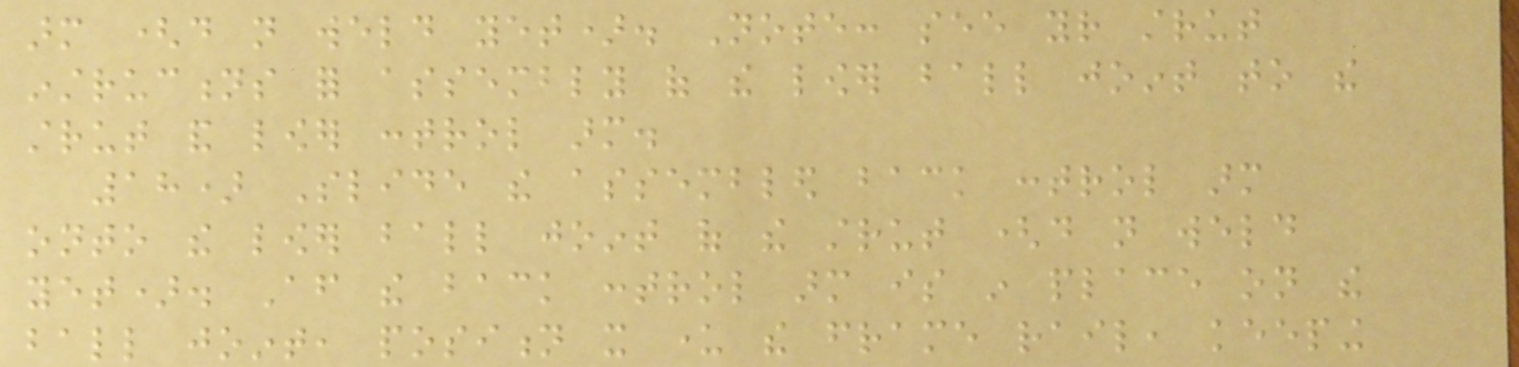arm (do not weld yet). Note: see your strut
instructions for assembly of the lower ball joint to the
strut and lower control arm.
18) Slide the assembled back control arm
onto the lower ball joint of the strut (do not weld
yet). After the back control arm is in place on the
ball joint, position it under the frame rail, keeping
